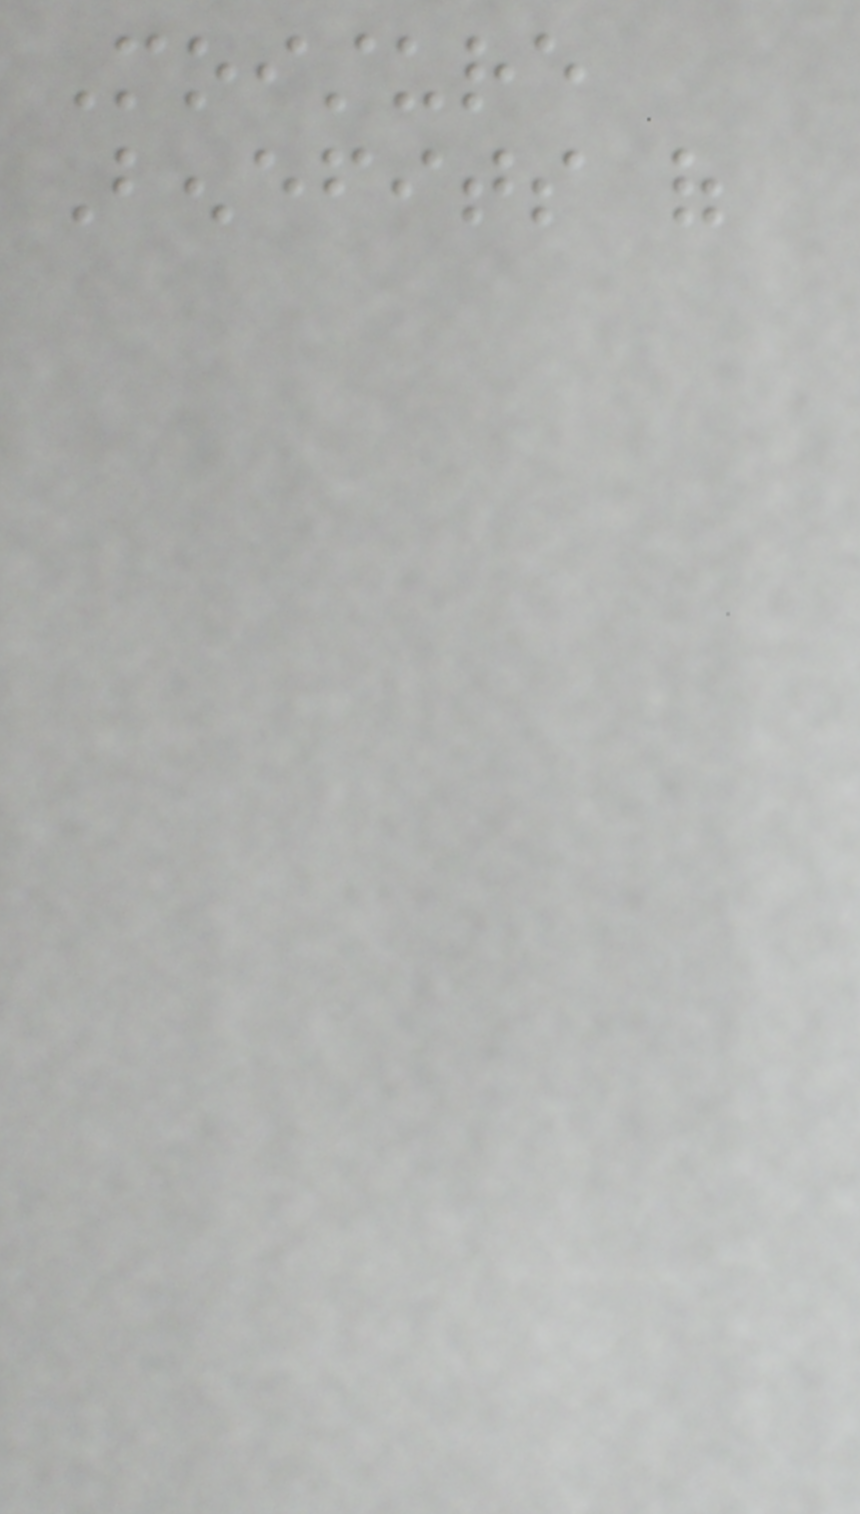Moisture
Benefits of
